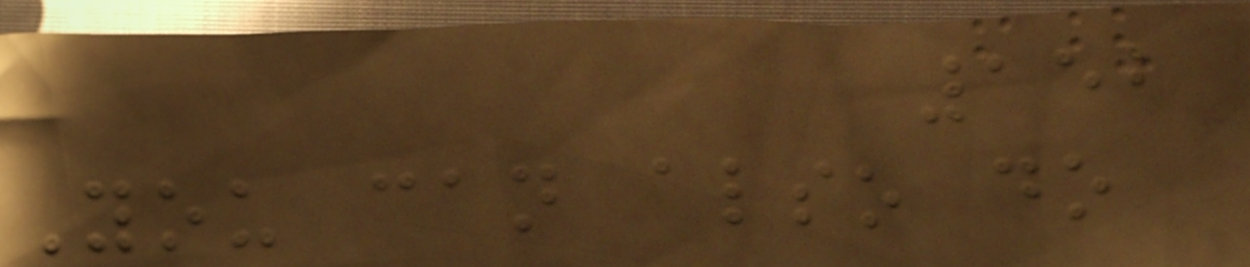152
You can also do
